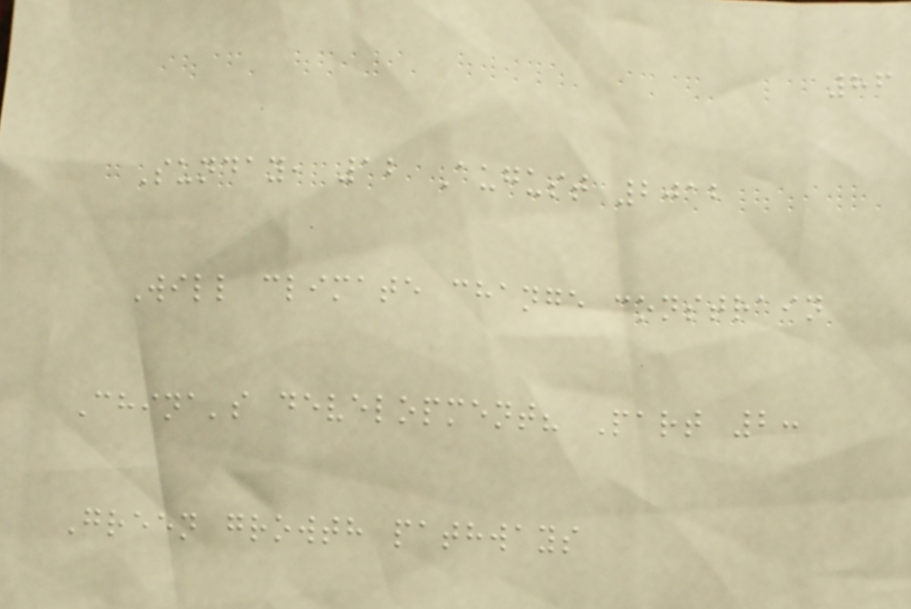86
Sunday, 12 August 2012
Will climate change constrain
China's development? Part 2:
Green growth pathways
